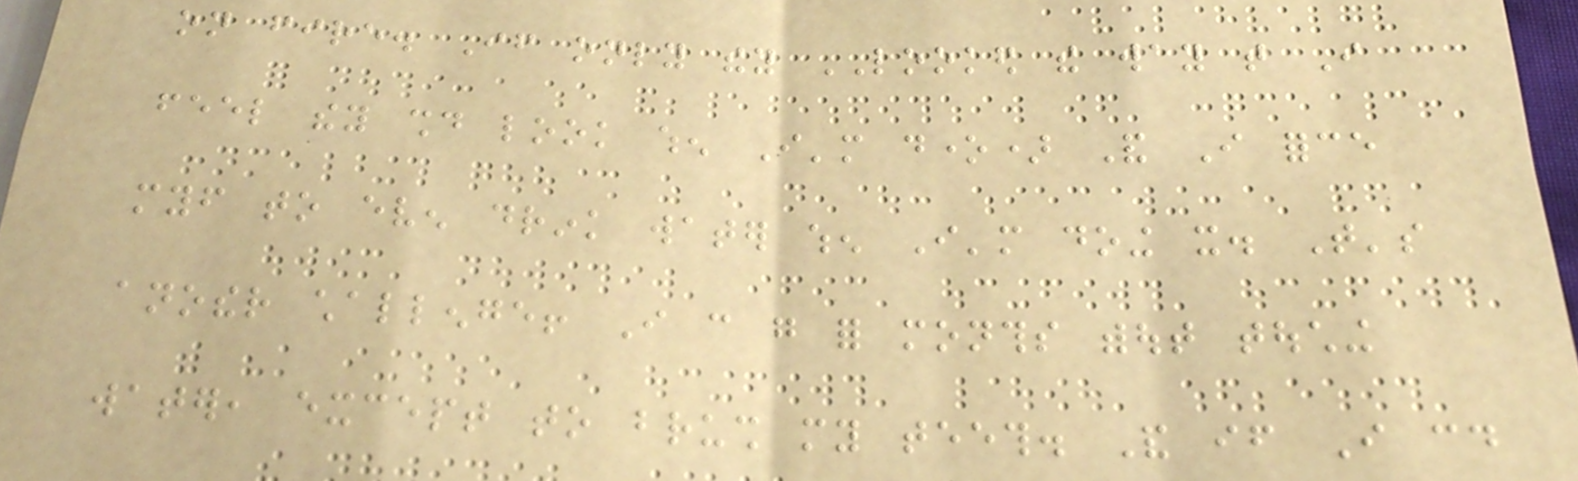on fire. If only they LOOKED the way that I
feel they should look when I'm done) And I force
myself to even drink water when I'm doing it. That's
another challenge! I can go for months without touching
water, except to brush my teeth. And if I could
